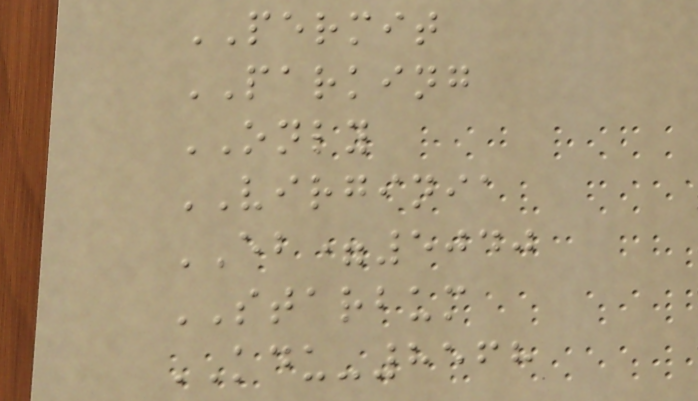PERMIT
PARKING
ONLY
VIRGINIA
EB=5040
STARBUM
KDU-8568
